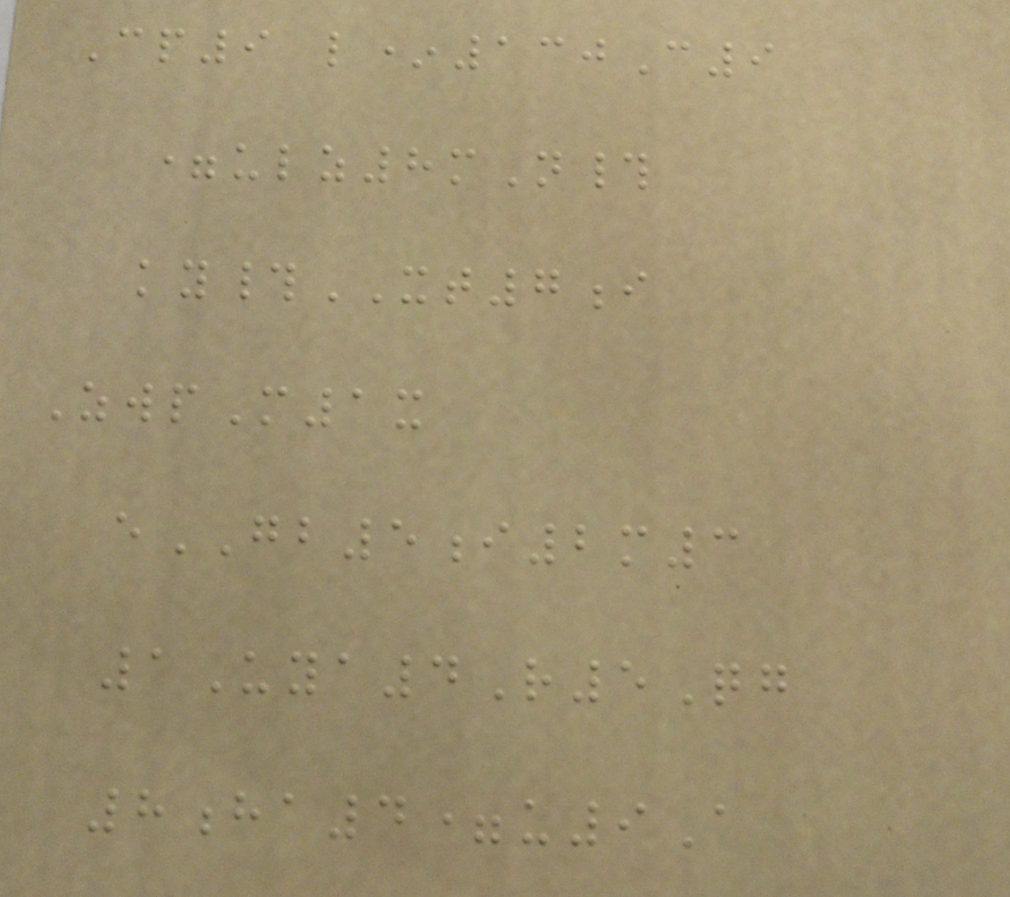Cp9 l*130C9
=ulz8mN#
ky#XT7i
ZwpM1x
eGB5i2m3
1Uya4R5Qg
8ha4=u9A
